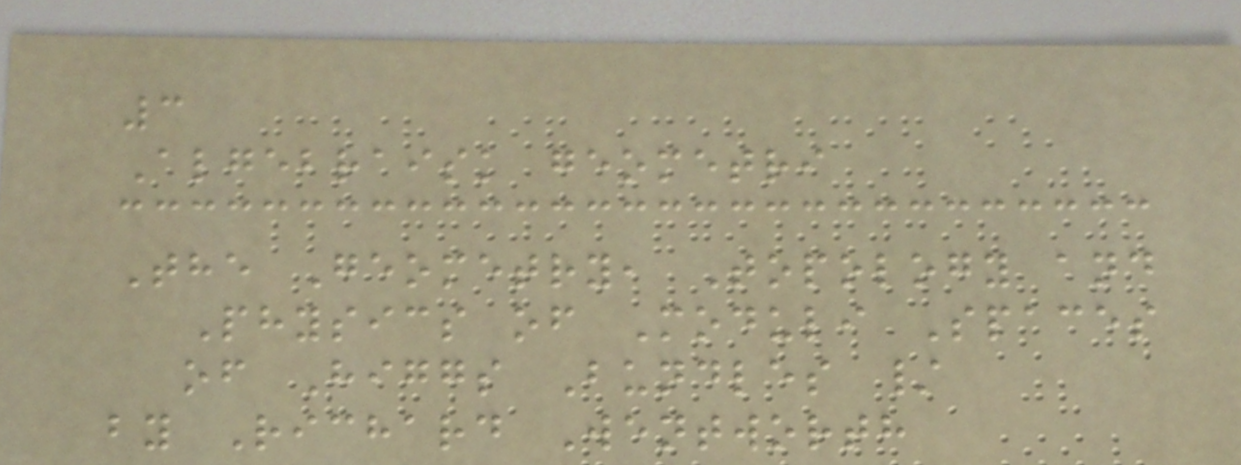3
Algebraisk geometri
The Geometry, Topology and
Physics of Moduli Spaces
of Higgs Bundles /
by Richard Wentworth
